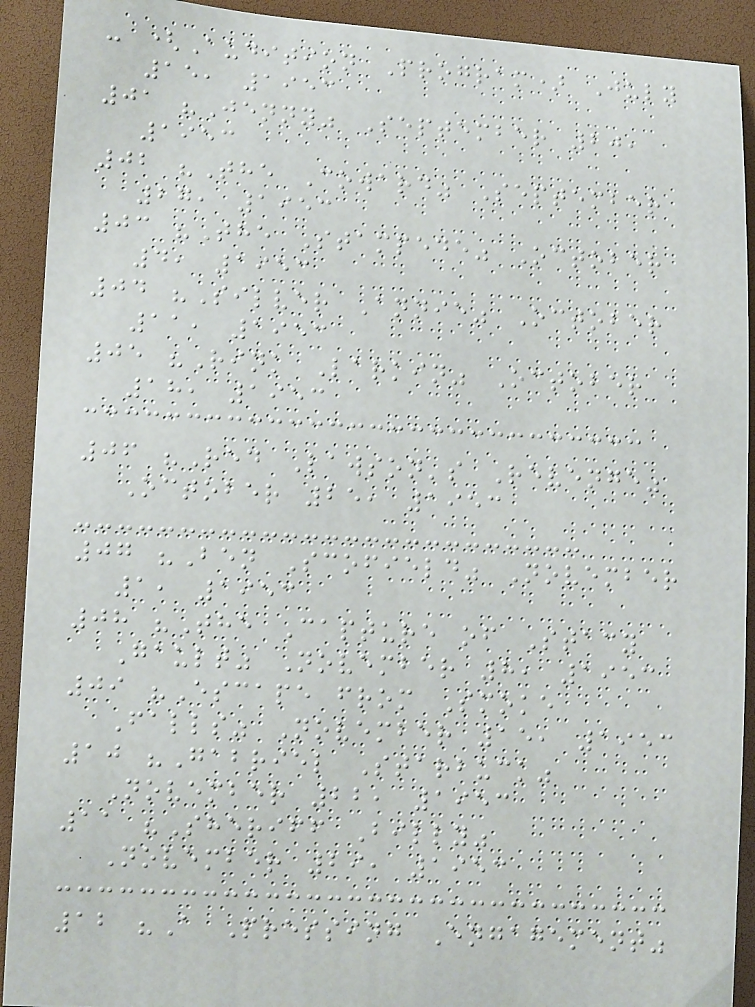- (Audition Program) July
15, 1953
01 "Jenny" September 20,
1953
02 "The Coward" September
27, 1953
03 "The Stampede" October
4, 1953
04 "Silver Annie" October
11, 1953
05 "Rink Larkin" October
18, 1953
06 "Red Lawson's Revenge"
October 25, 1953
07 "Ben Scofield" November
1, 1953
08 "The Capture of Stacy
Gault" November 8, 1953
09 "Escape from Smoke
Falls" November 15, 1953
10 "Gabriel Starbuck"
November 22, 1953
11 "Sheriff Billy"
November 29, 1953
12 "A Pressing Engagement"
